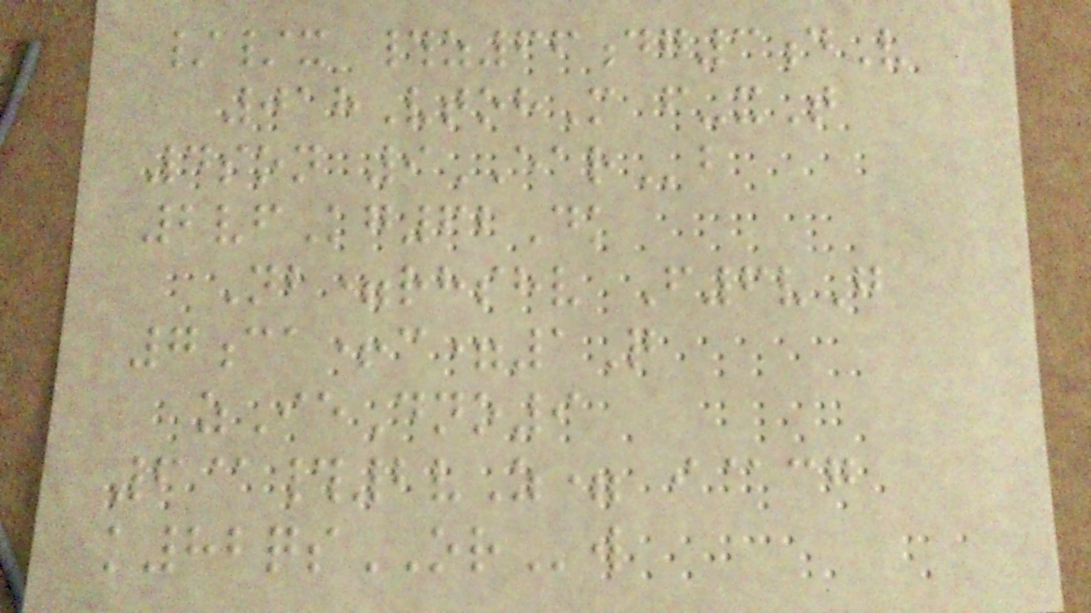//x #z66dg3dV
018VtohM f-xT
4son 9EARb
2vfKg62Dk
Nb=rhshv F6vG
7ca+c=1Q
zIeDno9
6@#2vZ= i@cg
k82qsORw
